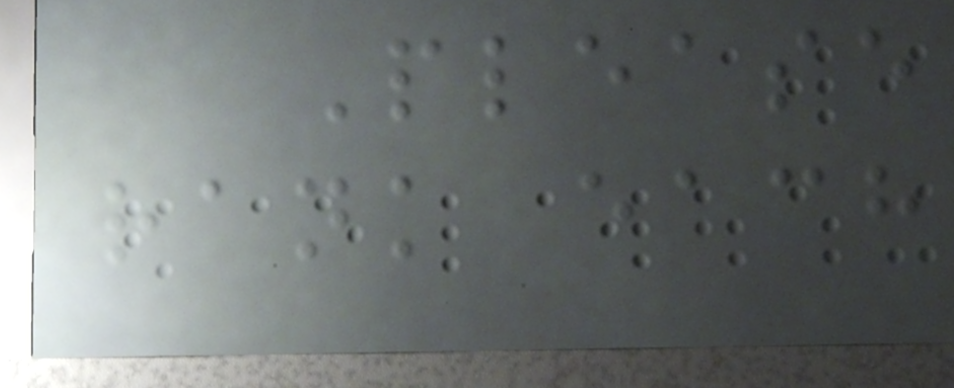Please
rank each
